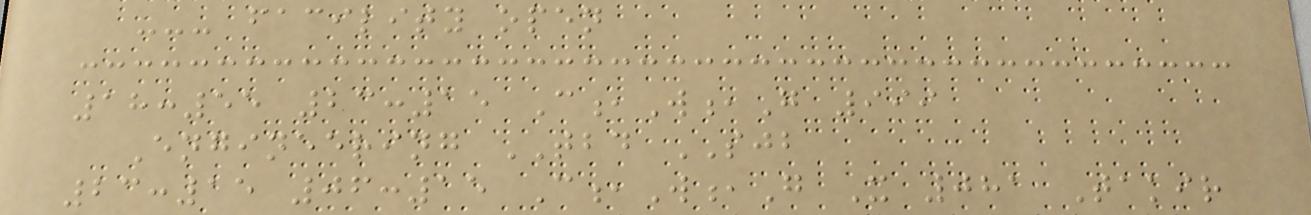--- facility open
18:55 23:15 C,W,G 999
Engineering TBD SJB
23:15 06:15 C,W,G X 081 Takir
